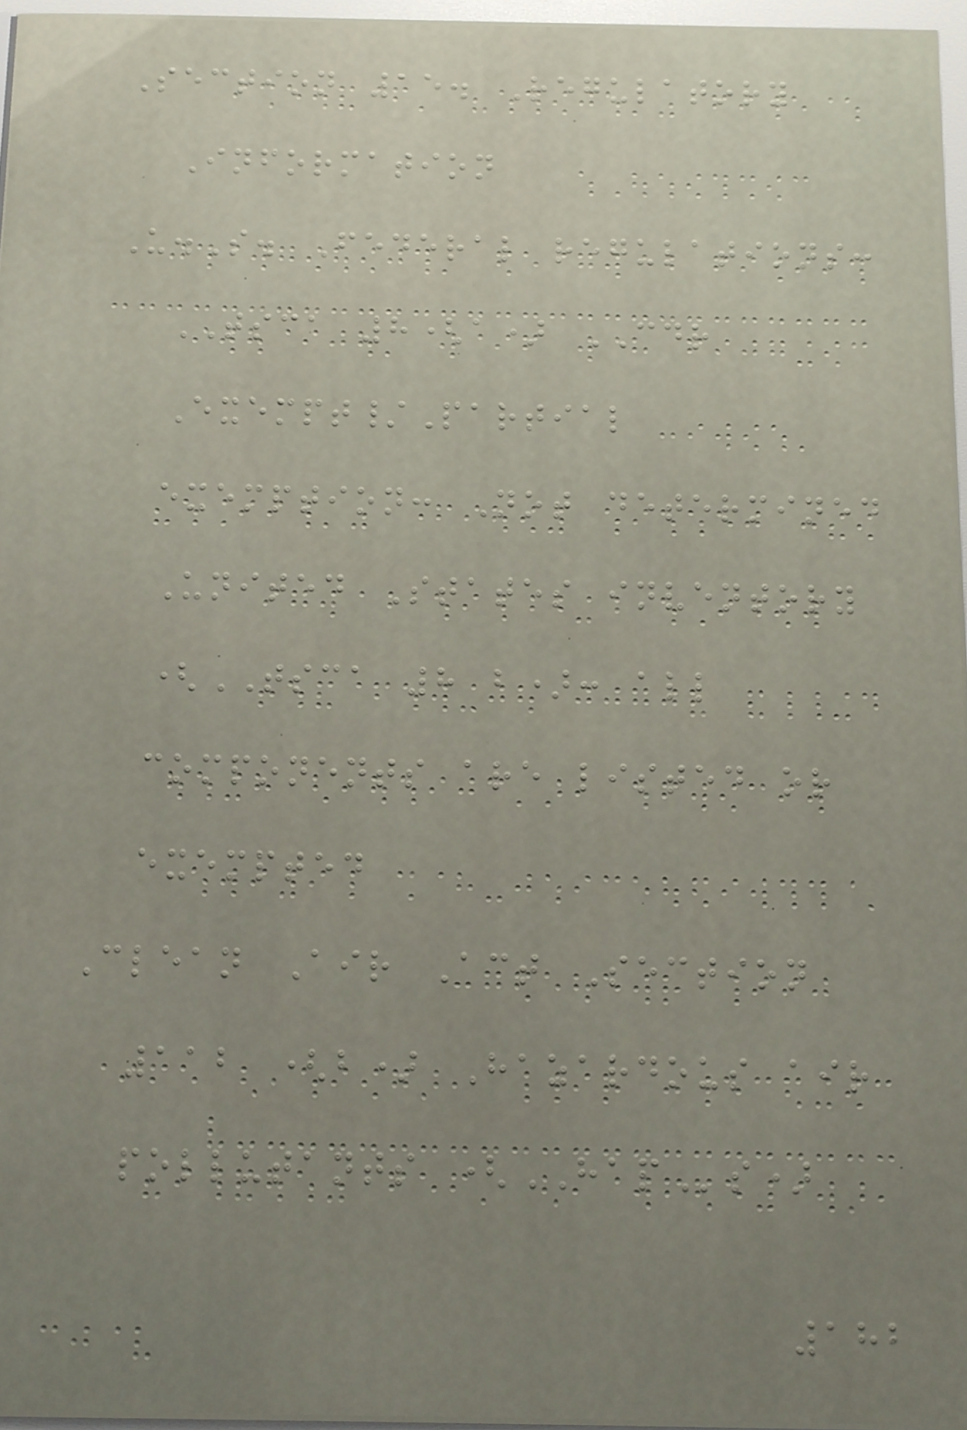Section 15. Regulatory
Information
U.S. Federal regulations:
TSCA 8(a) CDR
Exempt/Partial
exemption: Not determined
United States inventory
(TSCA 8 b): all
components are listed or
exempted
Clean Air Act Section
112 (b) Hazardous air
pollutants (HAPs)
182
